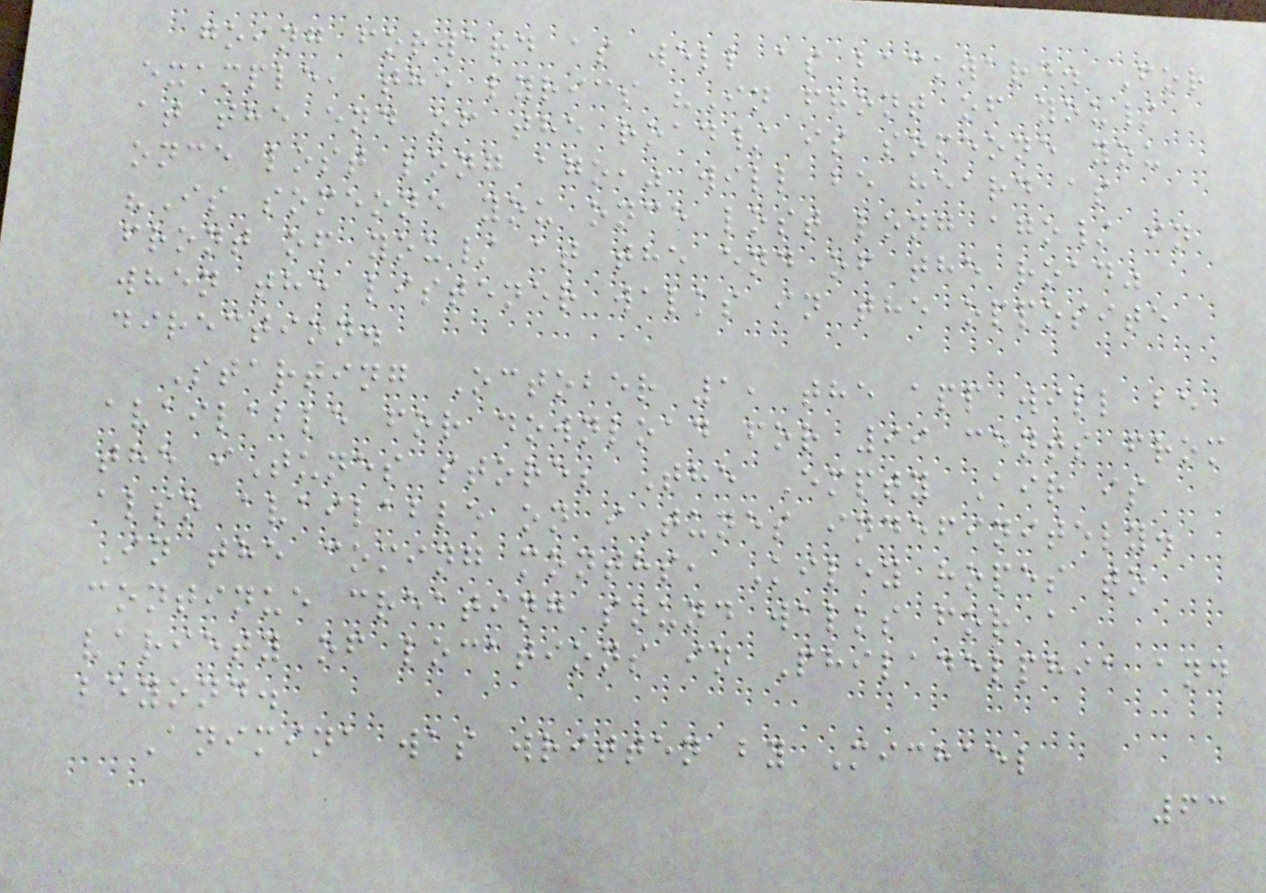going forward as well as backward. For
example, the lyrics "In front of you/
at the end of the road/ is someone you
once lost long ago," will be heard as
"Is someone you once lost long ago/ in
front of you/ at the end of the road"
when the listener walks in the opposite
direction.
Starting October 1, the app will be
available for download for 99 cents from
the iTunes store; The Empty Air is
also available on iTunes indefinitely.
In the coming months, Kiley hopes to
continue creating sound walks for a
variety of locations in Philadelphia and
beyond.
Animina was written by Michael
63
